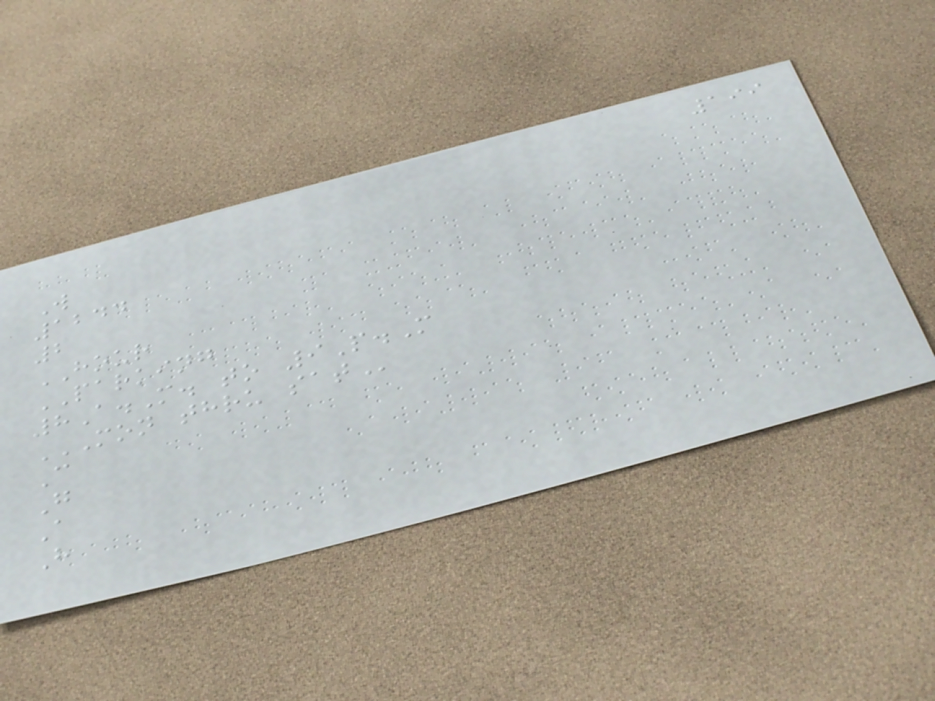199
W
1244
2
HOUR
PARKING
8A.M. to 9P.M
MON THRU SAT
C
G
A
H
